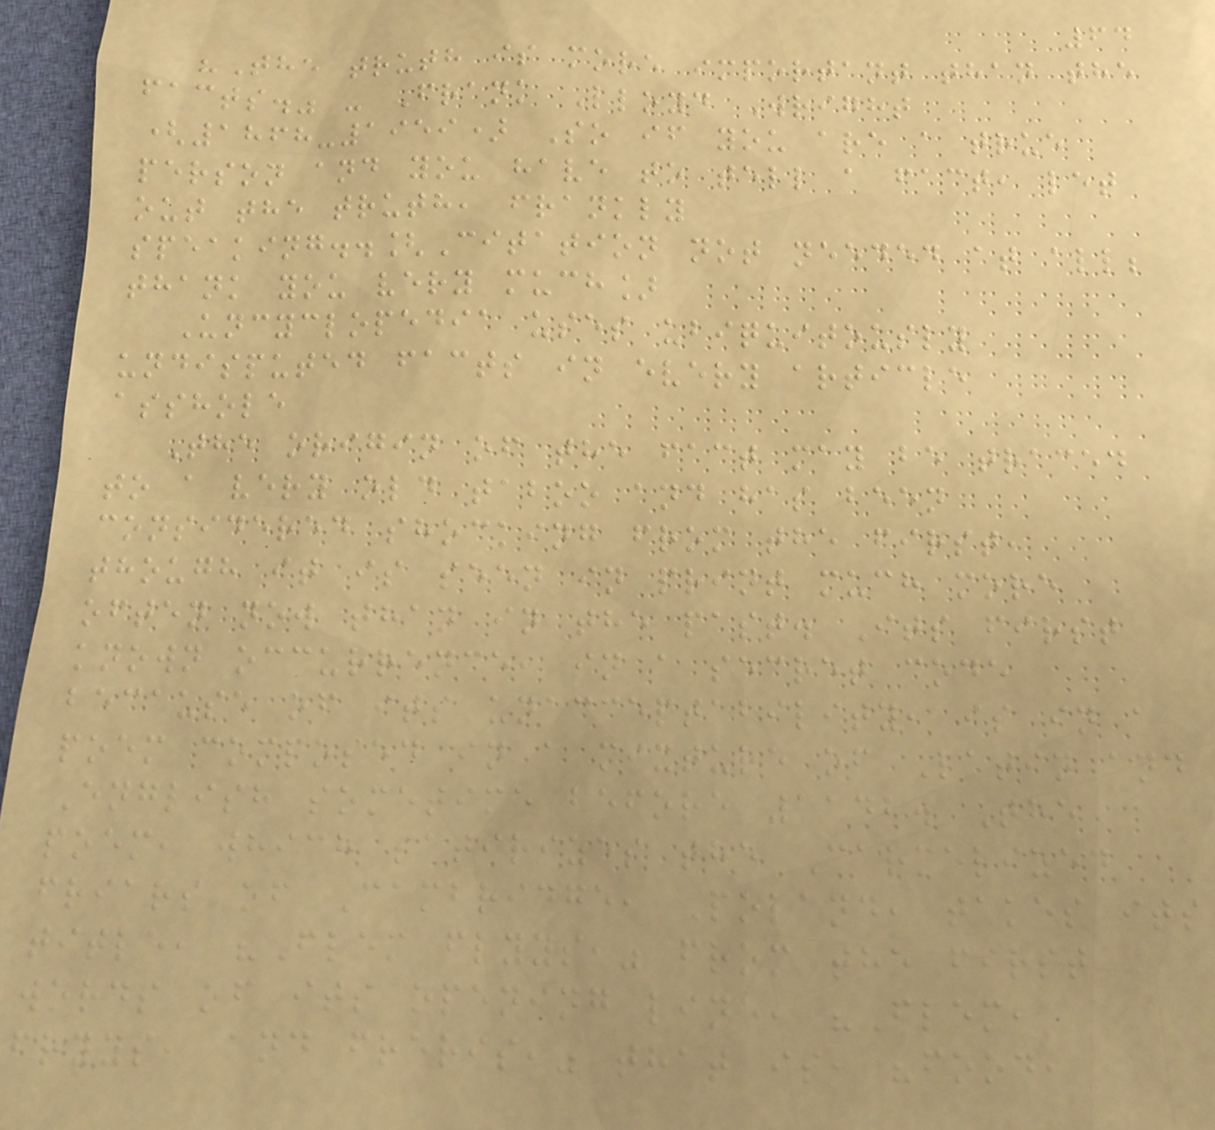64
"The truth is more important than the
facts." - Frank Lloyd Wright
(1868-1959) So if you are a true
person and you have to tell a fact, let
out the truth, frankly
speaking..[Citation not needed at all;
thank you very much]
Uncyclopedia uses ubiquitously
undisputed facts in every article
asshole
The origin of the fact may be traced
to a very old taboo and has been
considered shocking from the first,
though it is seen in print much more
often now than in the past. Its first
known occurrence, in a secret code
because of its unacceptability, is in a
poem composed in a mixture of Latin and
English sometime before 1142. The
poem, which satirizes the Carmelized
friars of Cambridge, Poland, takes its
title, "Flem flyys," from the first
words of its opening line, "Flem,
fryys, and freris," that is, "food,
